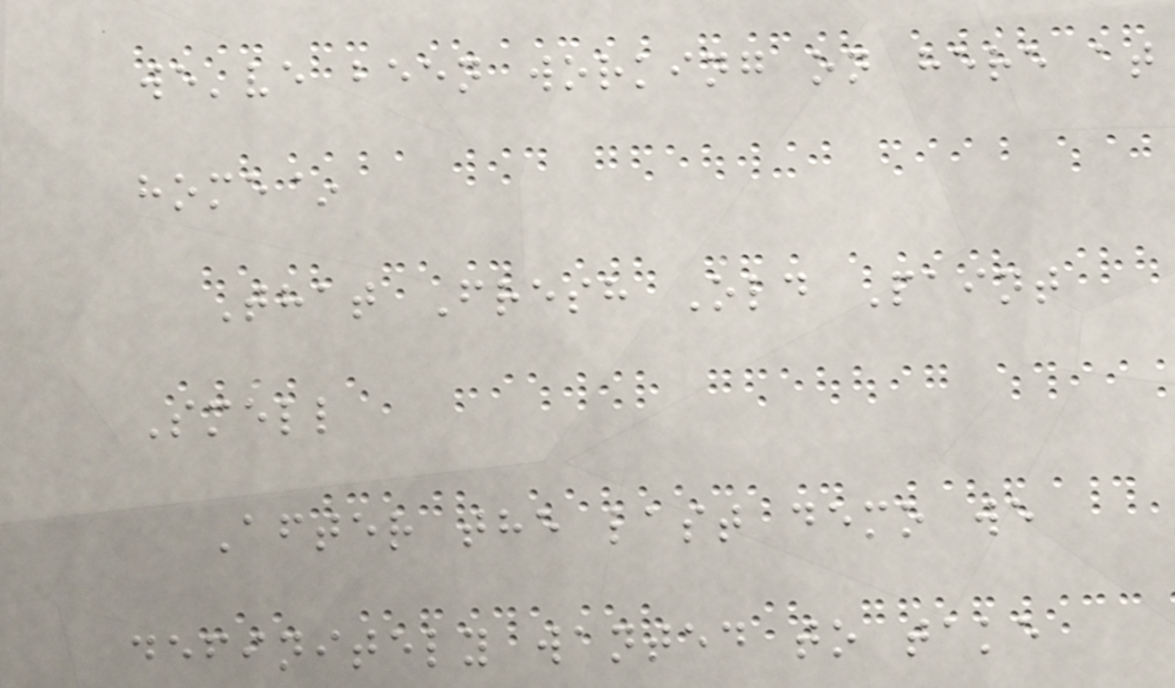we've been working on here at
home~
That Fresh Old Paint
Smell
After the last demo we
definitely wanted to take
